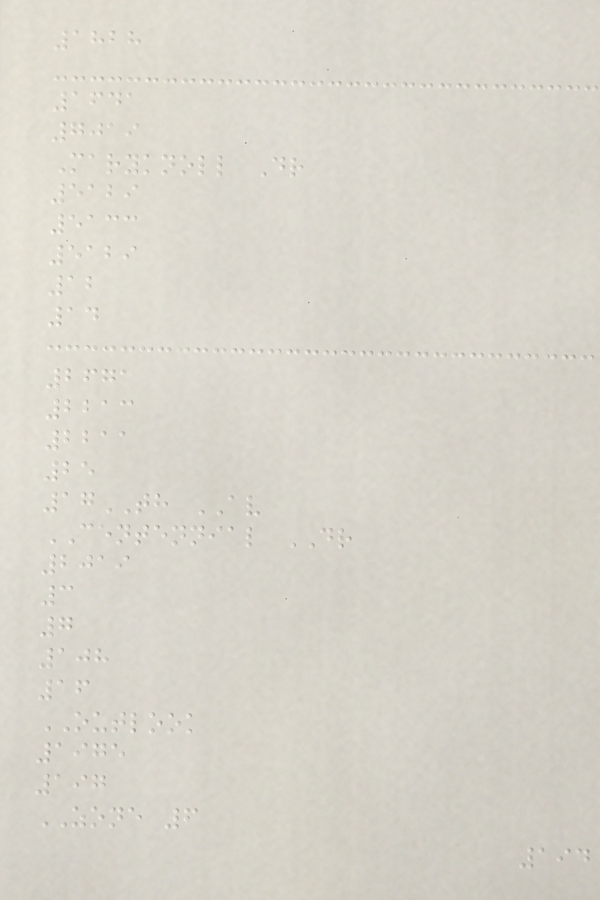1828
1641
7019
Maryknoll Dr
5129
5133
5129
12
14
2671
2213
2211
25
17TH AV
CENTENNIAL DR
2019
3
7
108
16
OUTLOOK
1975
197
ZONE 6
194
